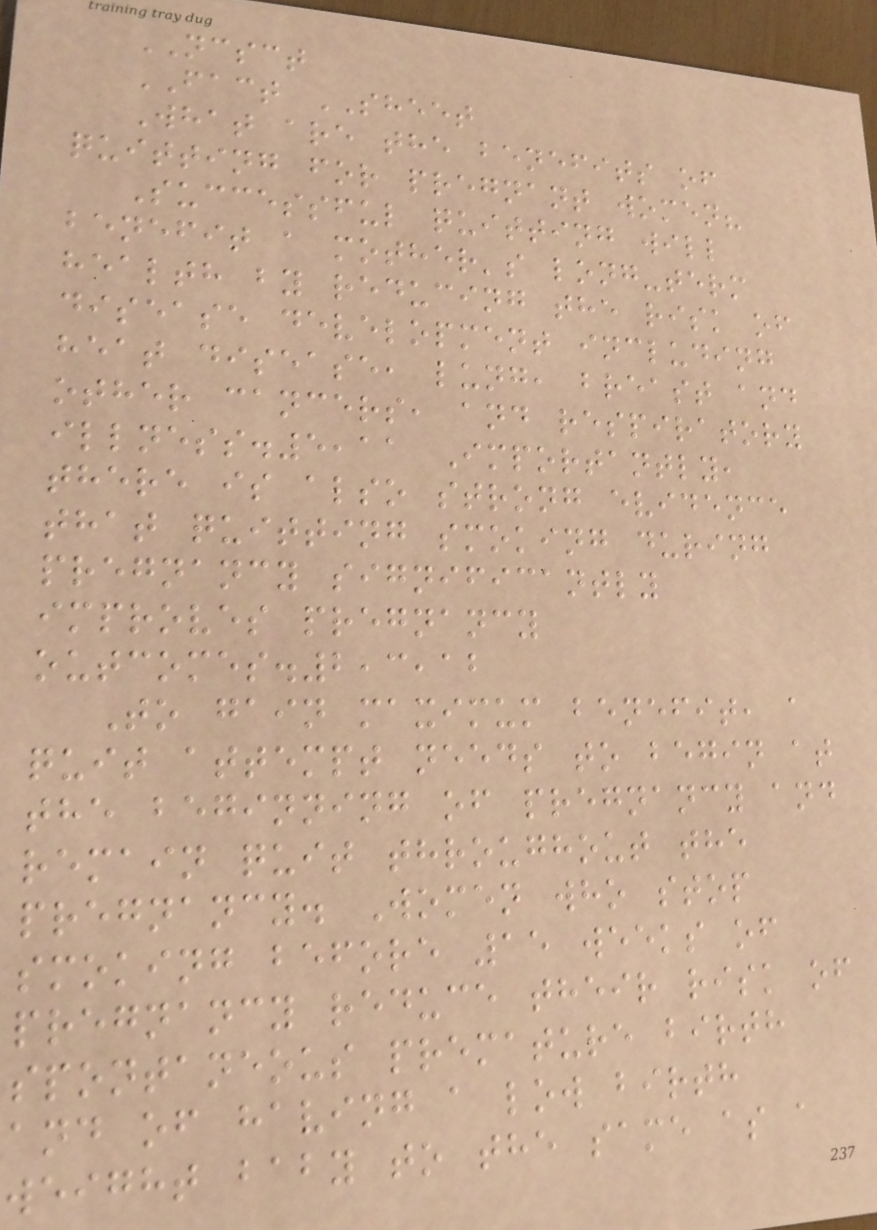NCSCT
FACT SHEET
What are the benefits of
quitting for pregnant women?
Successful quitting will
benefit a mother's long-term
health by reducing the risk of
disease development including
heat disease, lung, breast and
other cancers, and respiratory
illness.5,11 Importantly,
there is also strong evidence
that quitting smoking during
pregnancy significantly
improves pregnancy
outcomes.2,3,12
To gain maximum benefit, a
quit attempt needs to begin at
the beginning of pregnancy and
remain quit throughout the
pregnancy. Women who stop
smoking before 15 weeks of
pregnancy reduce their risk of
spontaneous premature birth
and of having a low birth
weight baby to the same as a
